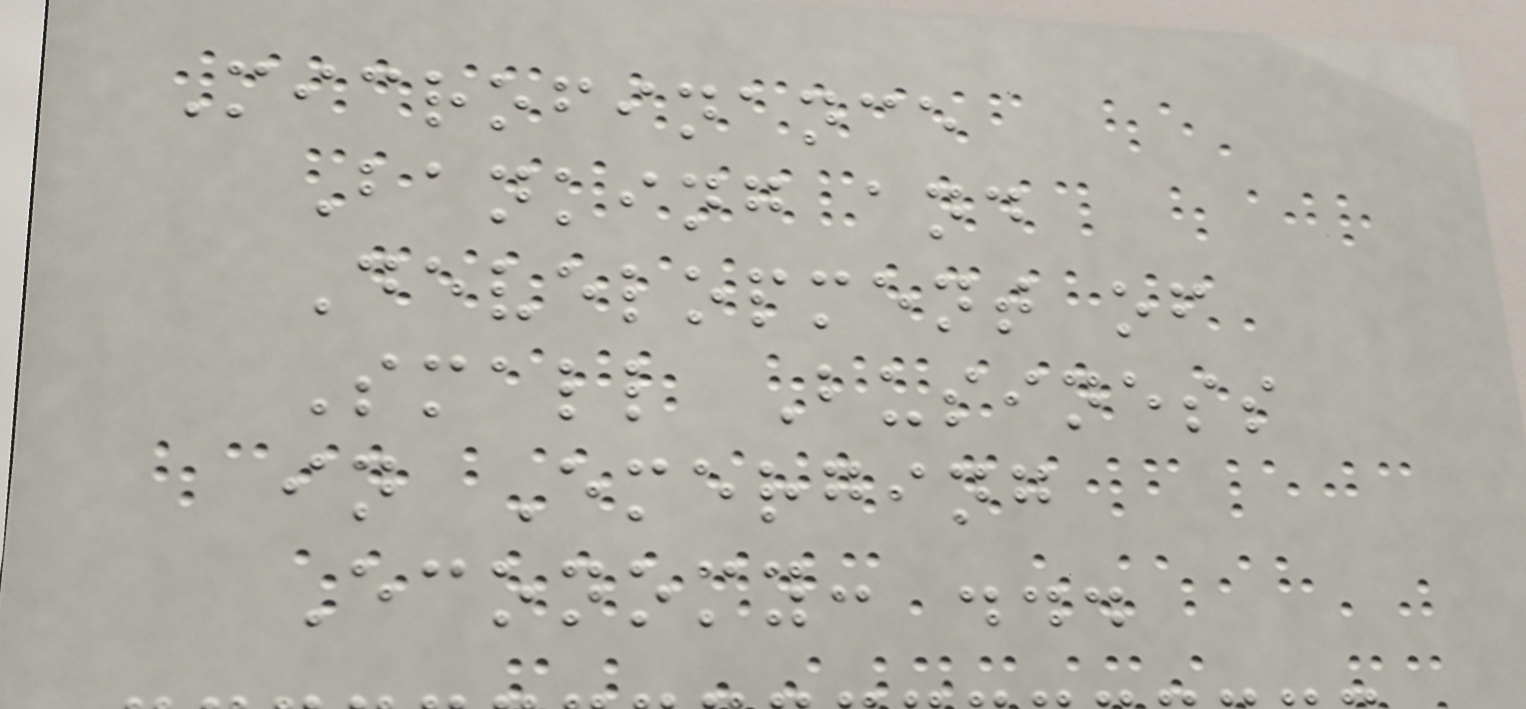Microfinance
Banking and
Development of
Small Business
in Emerging
Economy: ...
